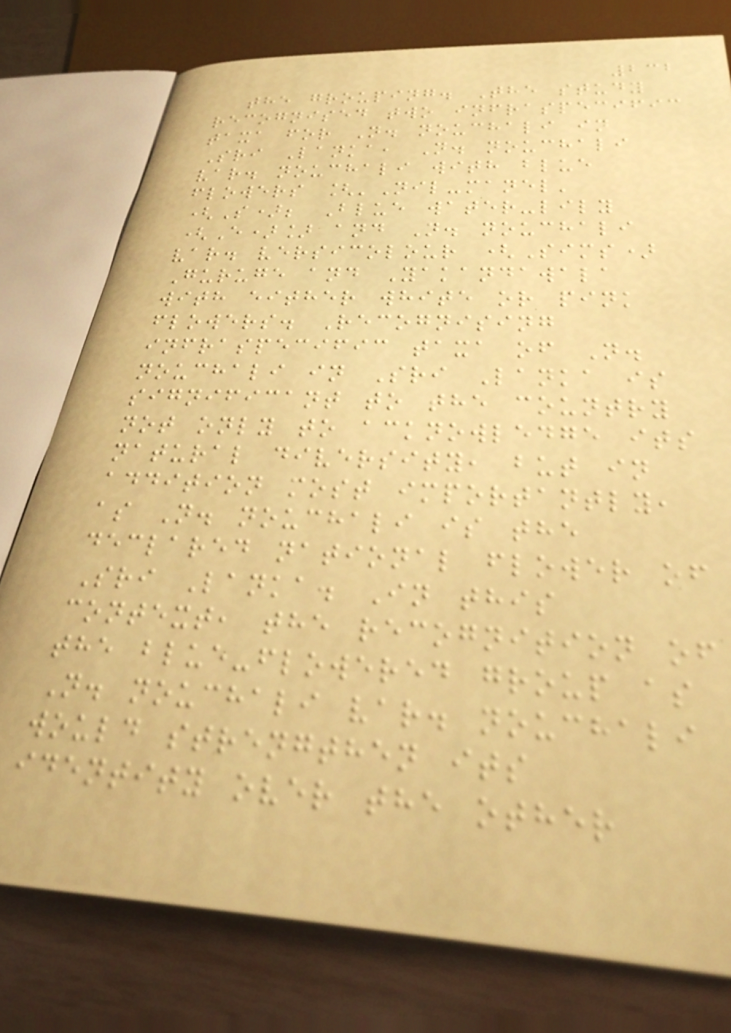232
the grouping. The study
recognised two infraspecific
taxa for N. nouchali in
Sri Lanka, N. nouchali
var. nouchali with blue
flowers ['Nil-manel'
(S); Blue water-lily
(E)] and N. nouchali
var. versicolour (Sims)
Guruge and Yakandawala
with either white or pink
flowers. Recognising
infraspecific taxa of N.
nouchali in Sri Lanka is
significant to the country
not only to acknowledge its
natural diversity, but in
addition most importantly,
as N. nouchali is the
declared national flower of
Sri Lanka. In this
context, the recognition of
the blue-flowered group as
N. nouchali var. nouchali
would strengthen its
identity over the other
